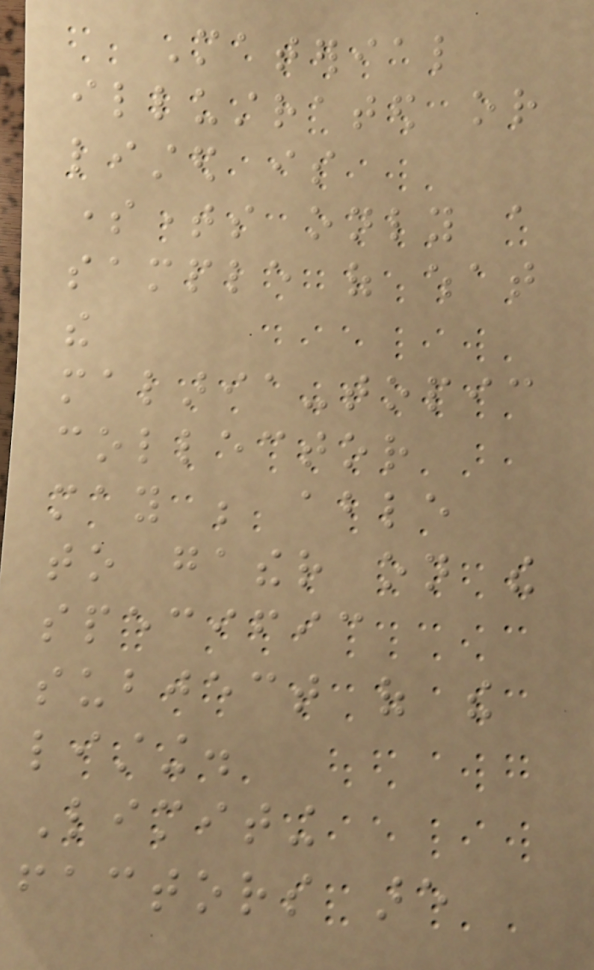Material
illustrated or
listed is
sometimes only a
sample of what
the
malaria-topic
collector
may be able
to gather on the
specific
subject of the
listing.
Limiting
factors are
